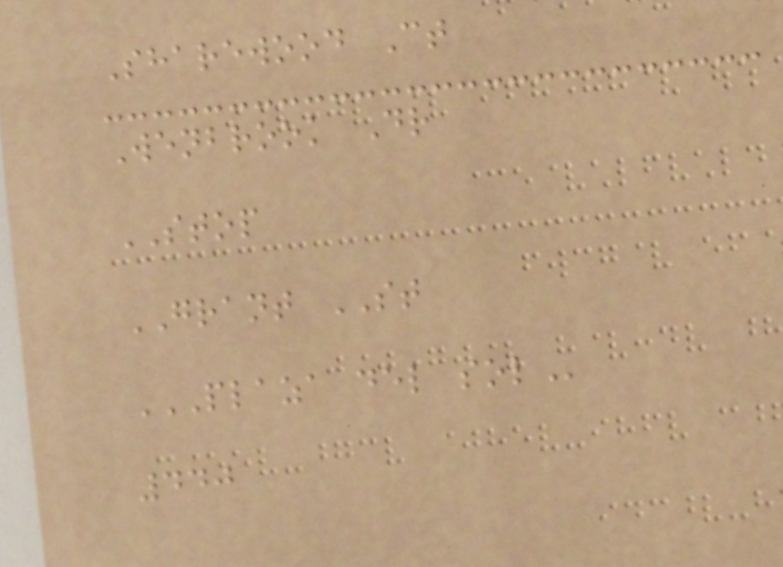Sharewood Ct
Wenbrook Dr
STOP
GRANT ST
PLAZA DEL SOL
440
